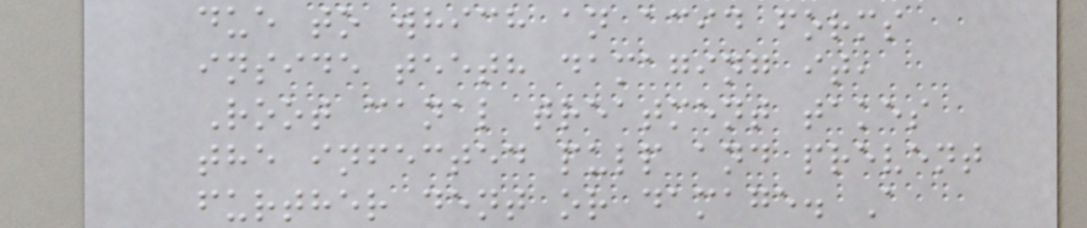due to which an acid forms
inside teeth damaging it,
Root canal treatment takes
the infected pulp and prevent
further dent or damage. A
